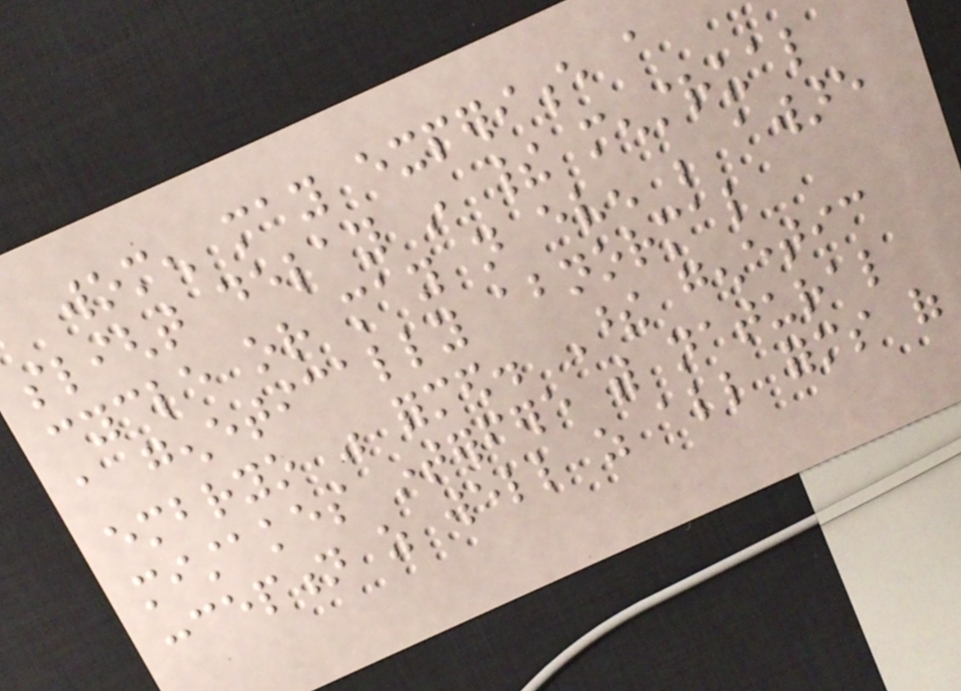women may experience a
slight delay in their menstrual
cycle or may not even be aware
a genetically abnormal
embryo was formed. These genetic
mistakes interfere with natural
conception as well as all forms of
